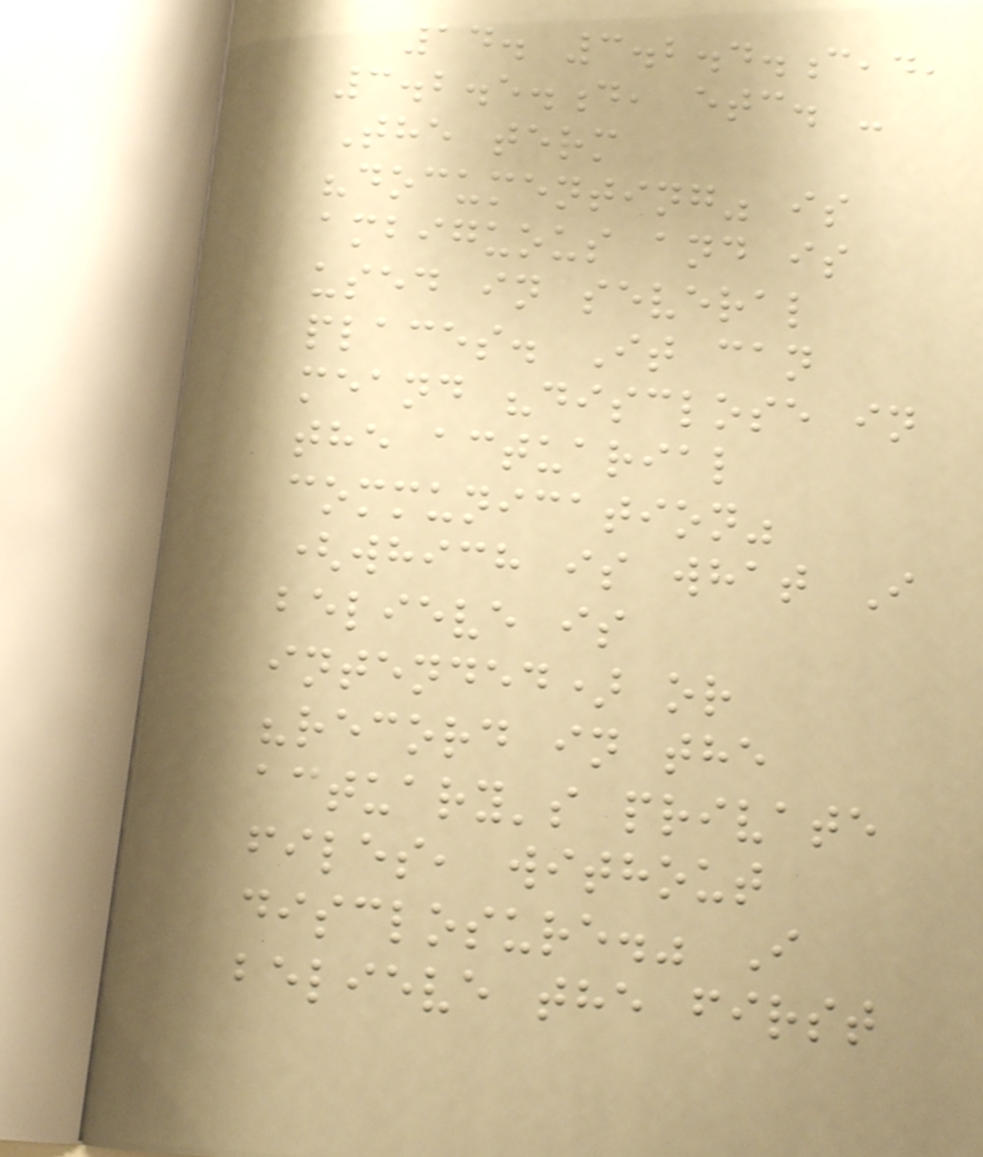14. 3.2.4.c,d,
3.2.5.d, etc. -
The term
"documenting" is
ambiguous and is
used in several
places. It can
meand "disclose in
the actuarial
communication"
(which is what I
believe is
intended) or
"record in the
actuary's private
files, without
disclosure." I
believe the first
